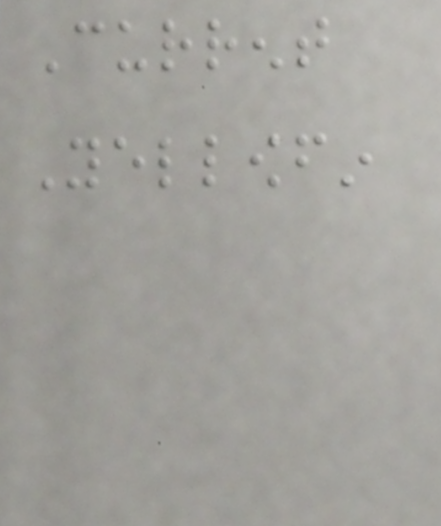Current
Yellowfin
